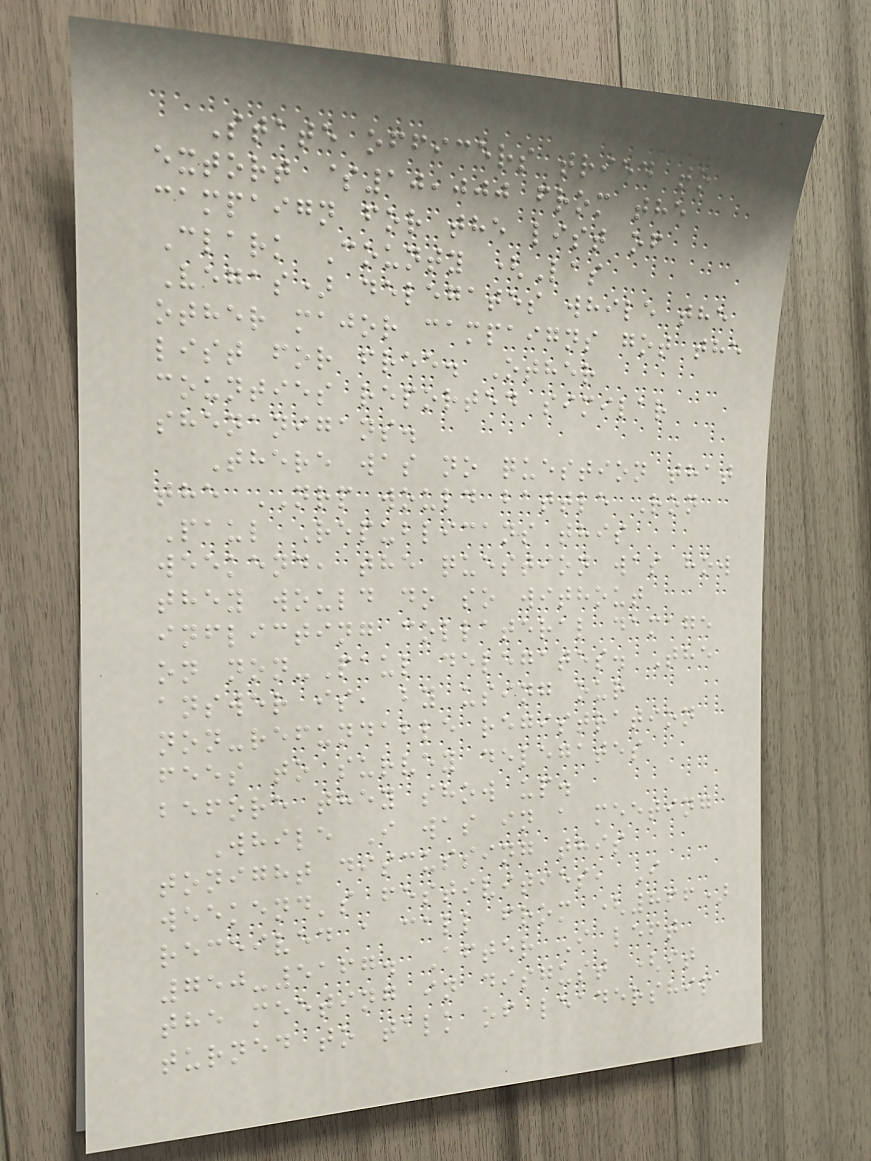State officers tried to
extort $10,000 from the
campaign for the list of
Clark County (Las
Vegas) delegates while the
other major campaigns got the
list for free. Other
counties reported similar
shenanigans.
There was no question that
the NRP would battle Ron
Paul Republicans this
weekend, the question was how
they would do so without
inflicting collateral damage
on non-Paul delegates. The
answer is, by using our
non-refundable registration
fees to survey delegates
before they show up.
While I was in a meeting
tonight discussing this
weekend's festivities, I
received a call from (866)
750-5167. After I left
the meeting in disgust (it
turned to talk of leadership
